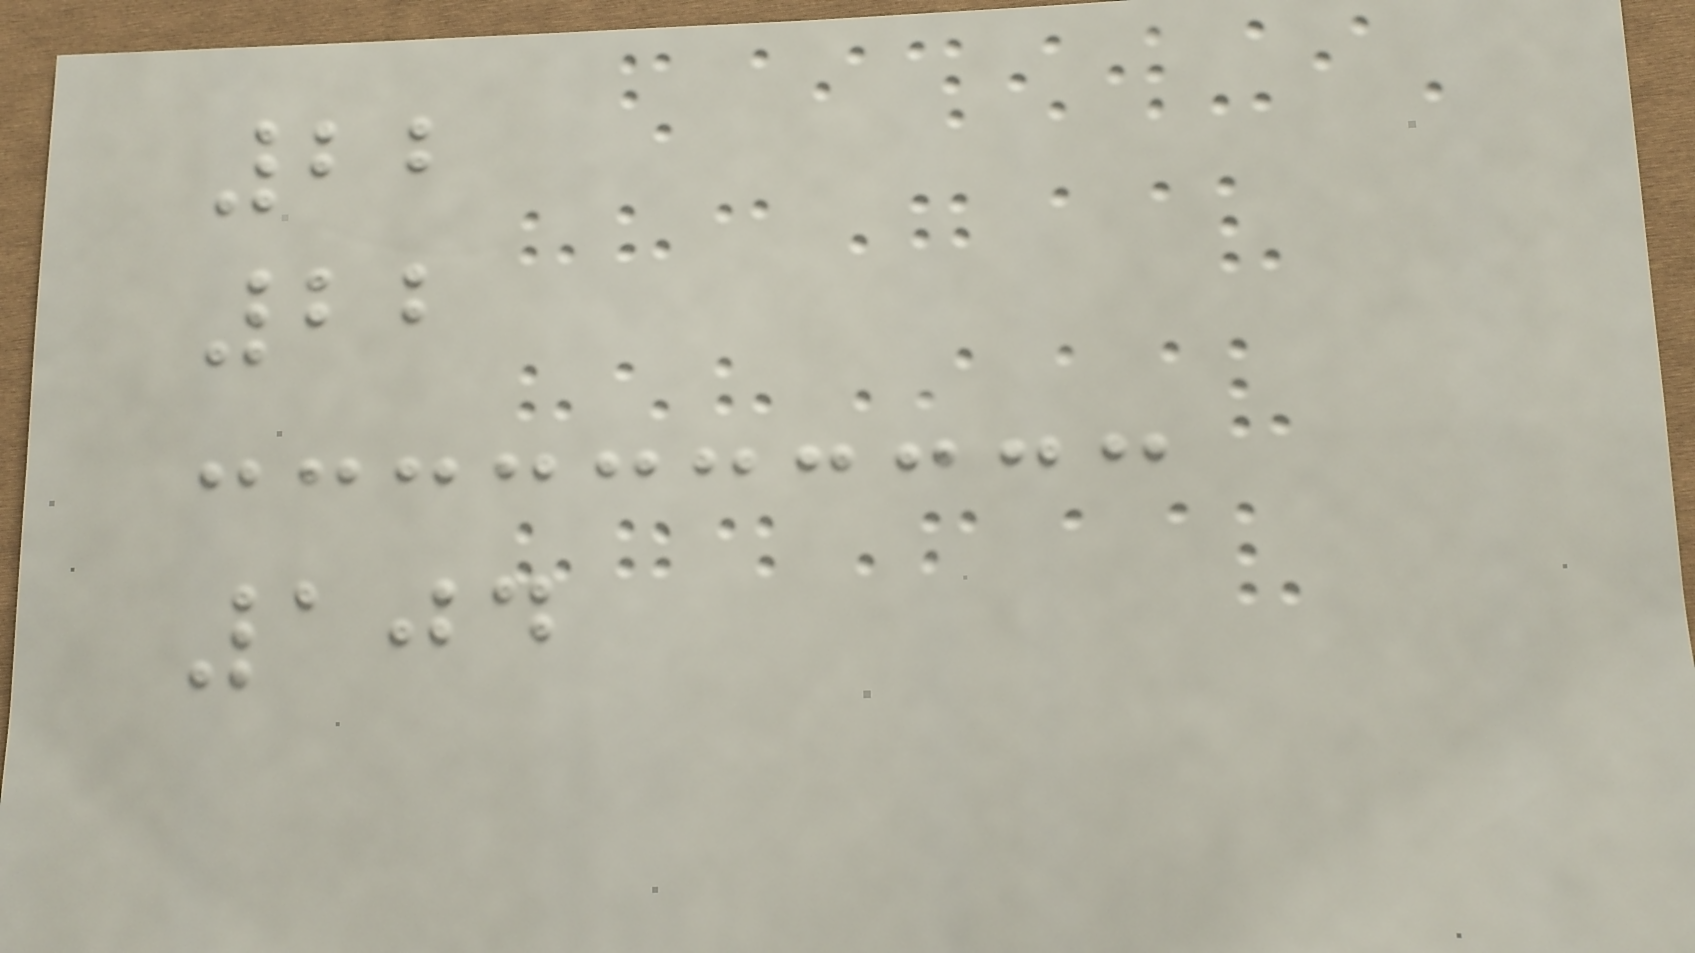22
22
104
